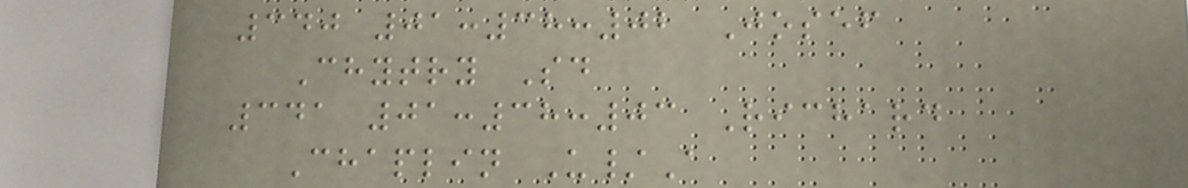340 01:38:02 Josef
Chytry Sd
341 01:38:03 Richard
Chaplin U/A
